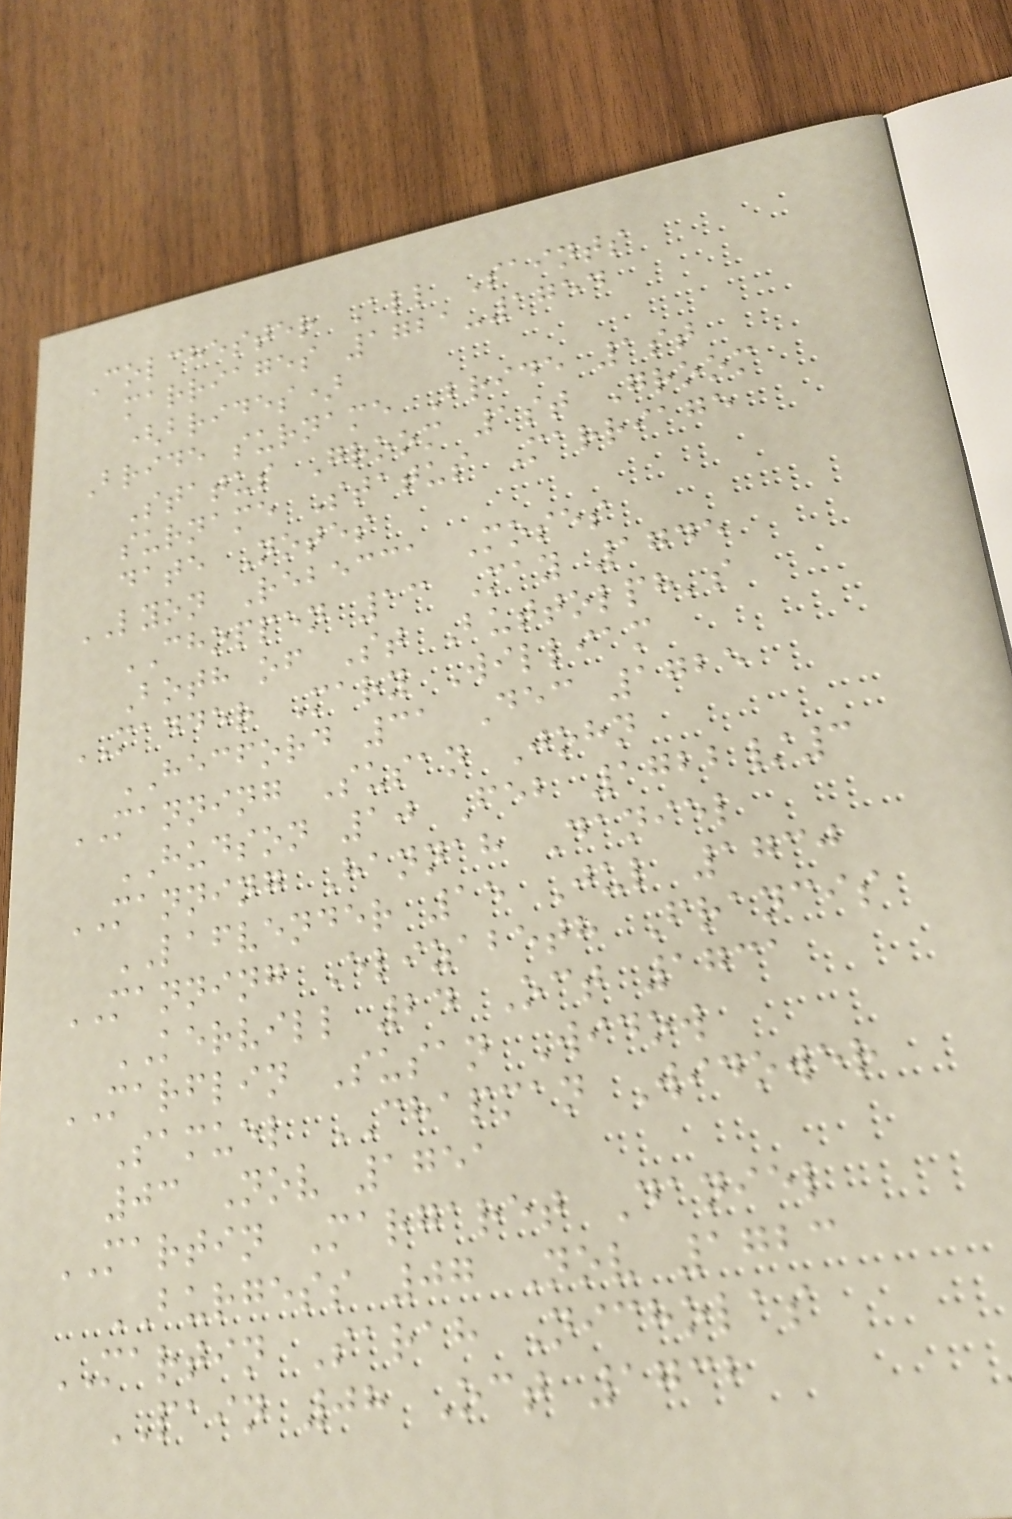Colchester All Saints
marriages 1721-1754
(brides)
Bride surname Bride 1st
Status Groom 1st Groom
surname Status Marriage
date Notes
LYON Rebecca Moses
CHOPPEN 13 May 1745
Both of St Buttolph's
MADDER Mary William
HECFORD 31 Dec 1725
MANNING Susan John
HUDSON 10 Feb 1722/3
MANNING Hannah Daniel
LAFVENDER 15 Jul 1730
MANNING Elizabeth Francis
KERVILL 24 Oct 1731
MARFLIN Susan Widow
Samuel CHAPMAN Widower
03 Nov 1751
MARTIN Margaret Daniel
BURGESS 07 Nov 1723
MARTIN Sarah Nicholas
PAIN 08 Oct 1732
